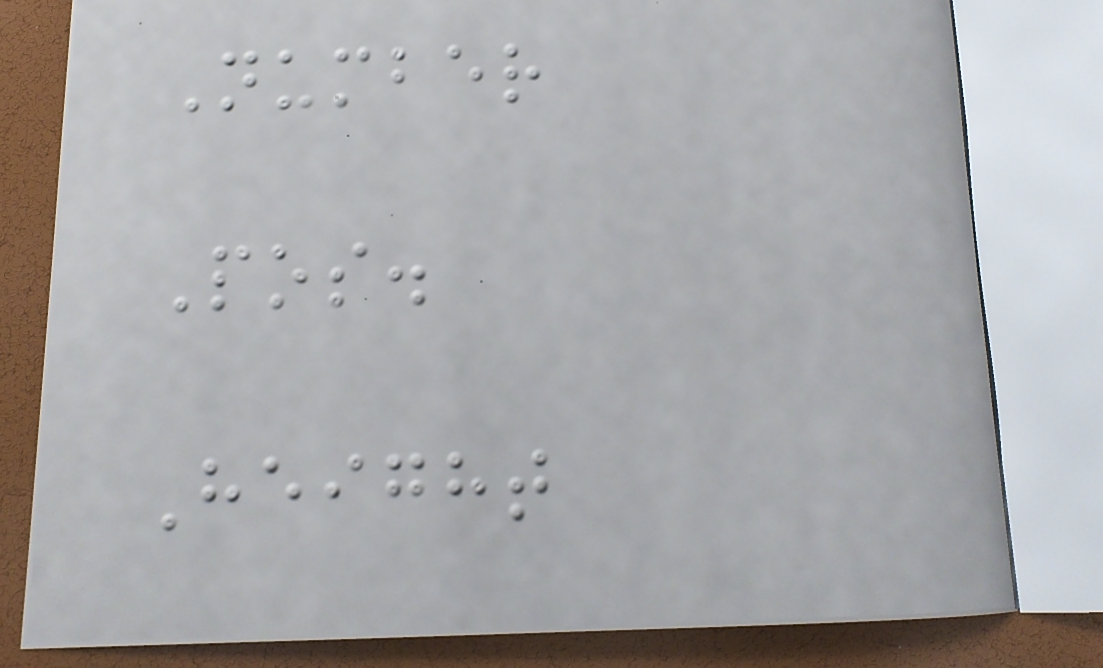Number
Pos.
Height
